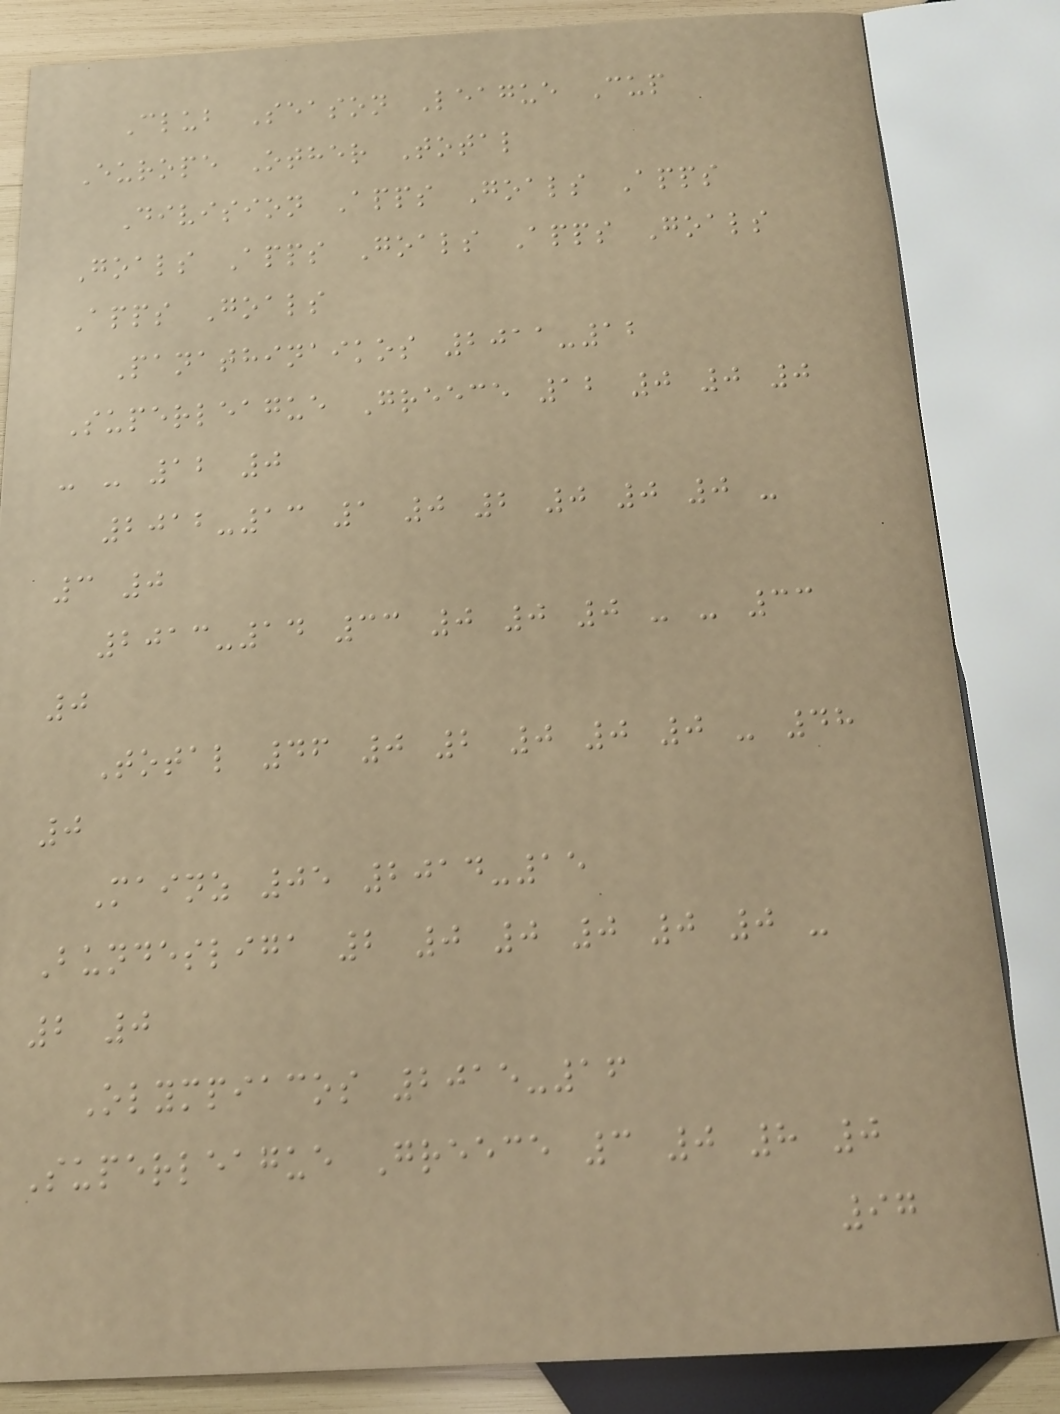Club Season League Cup
Europe Other Total
Division Apps Goals Apps
Goals Apps Goals Apps Goals
Apps Goals
Panathinaikos 2011-12
Superleague Greece 12 0 0 0
- - 12 0
2012-13 1 0 2 0 0 0 -
3 0
2013-14 33 0 0 0 - - 33
0
Total 46 0 2 0 0 0 - 48
0
Mainz 05 2014-15
Bundesliga 2 0 0 0 0 0 -
2 0
Olympiacos 2015-16
Superleague Greece 3 0 8 0
97
